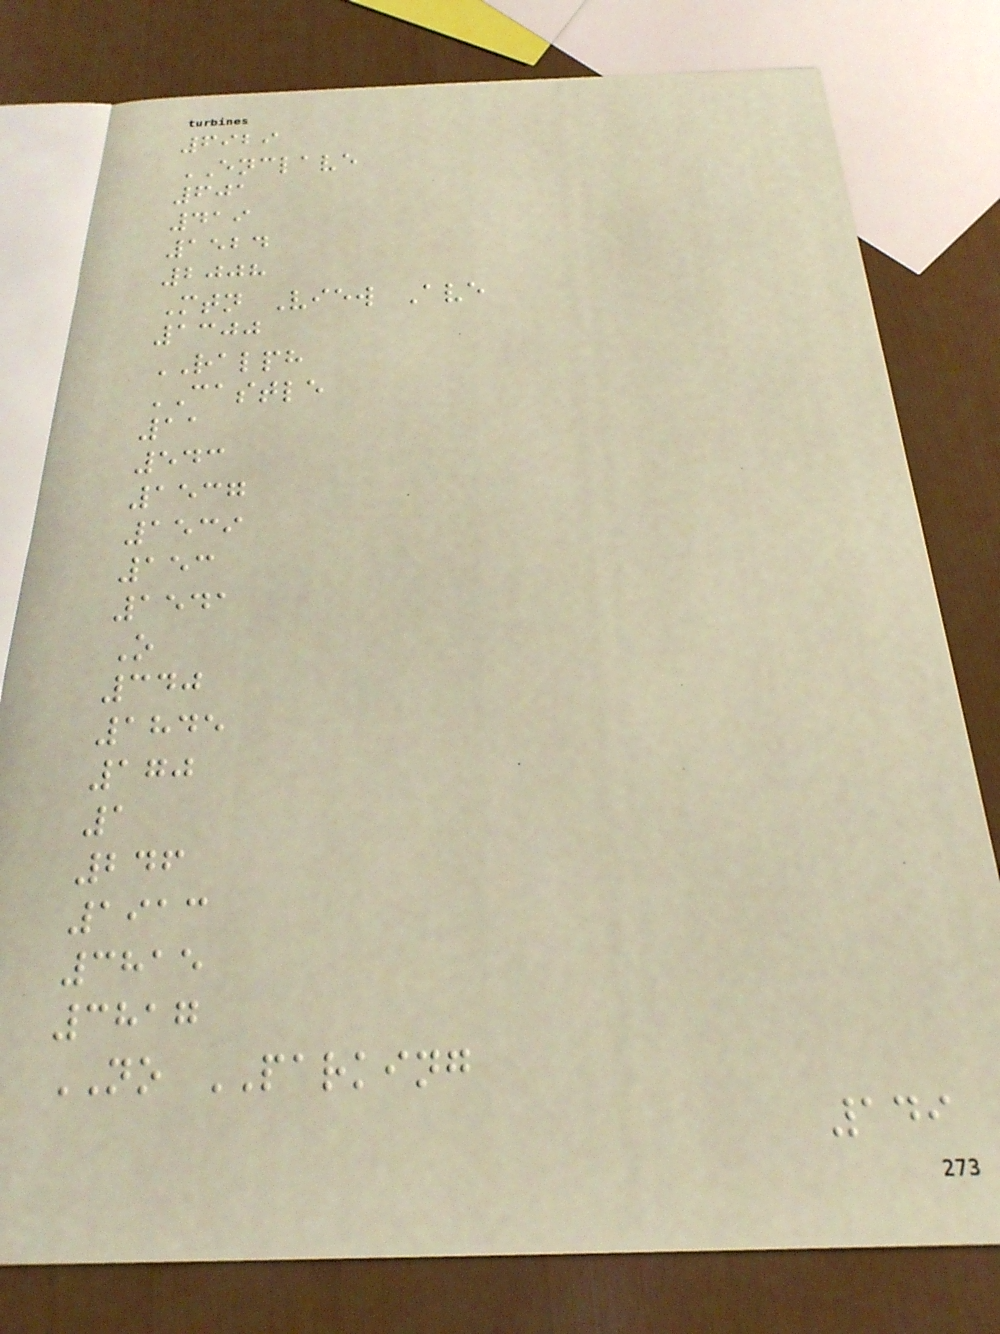6929
ENCLAVE
601
419
1524
2008
Mtn View Ave
1300
RALPH
CASTLE
11
543
1537
1539
153
1541
O
340
1845
170
1
246
1913
3815
3817
NO PARKING
149
